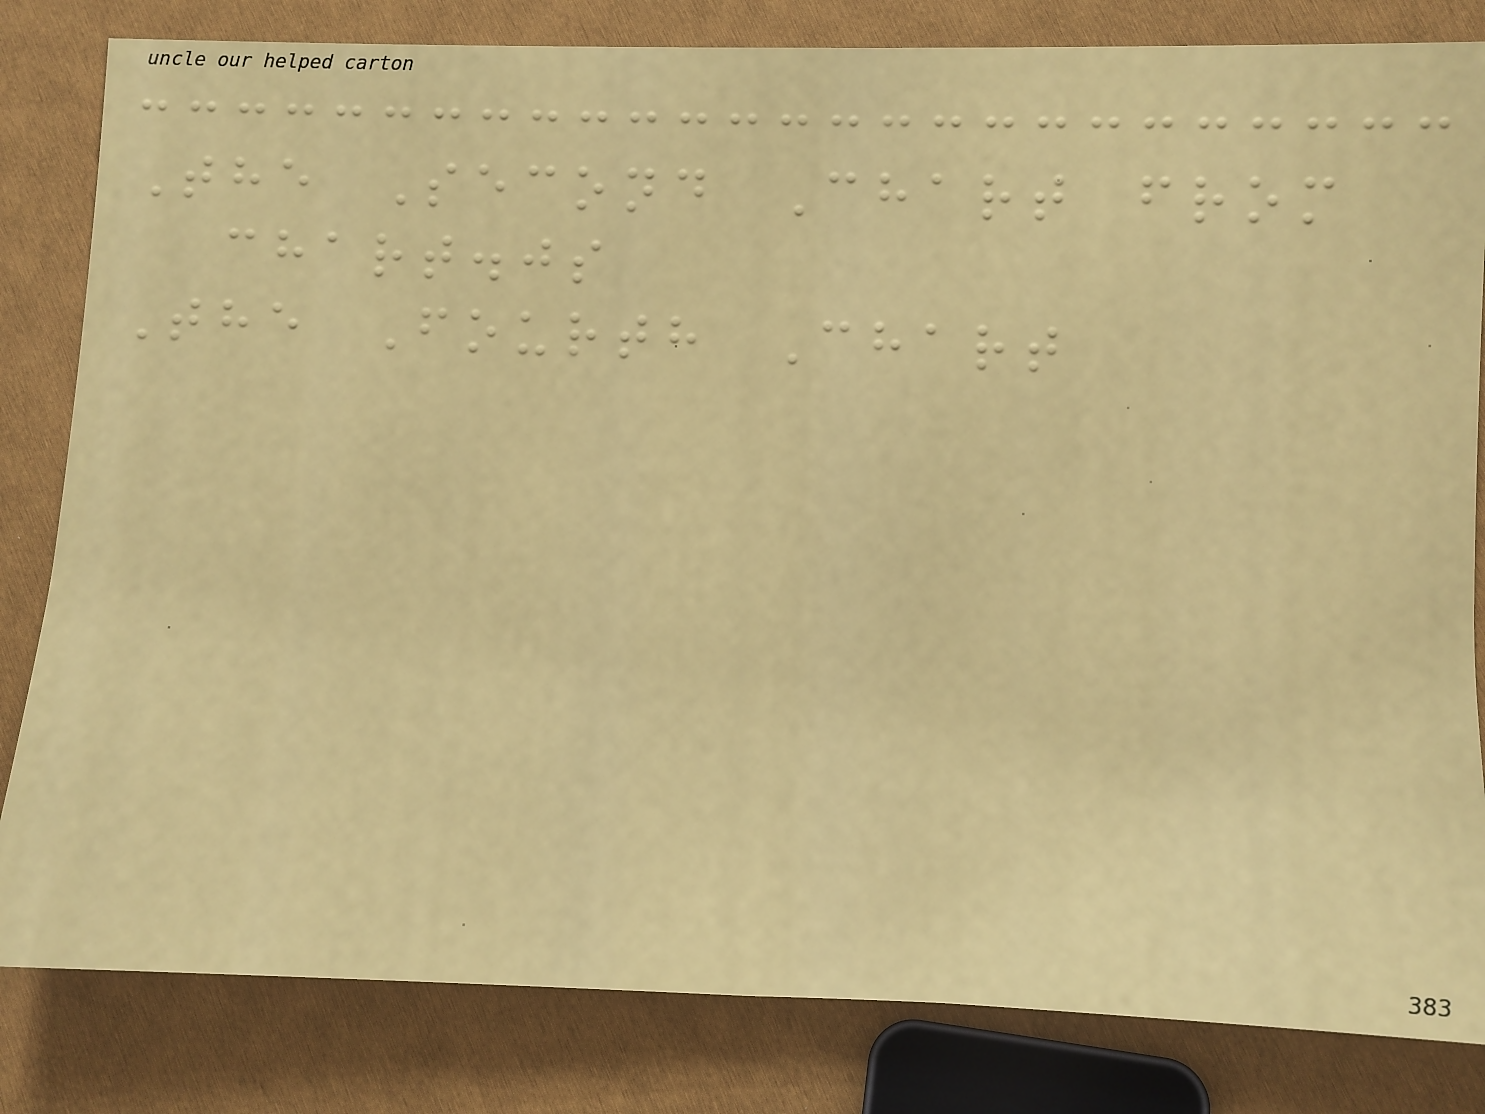The Second Chart from
chart.js
The Fourth Chart
